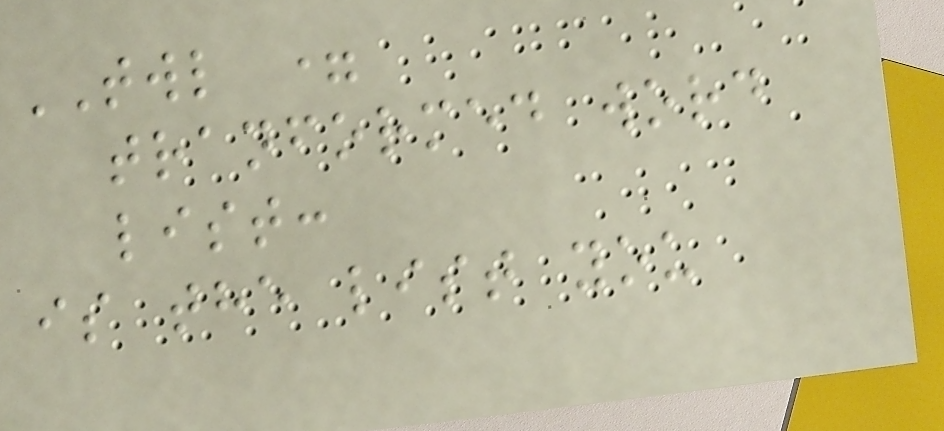TWL =
tranformed word
list:
is the list you
